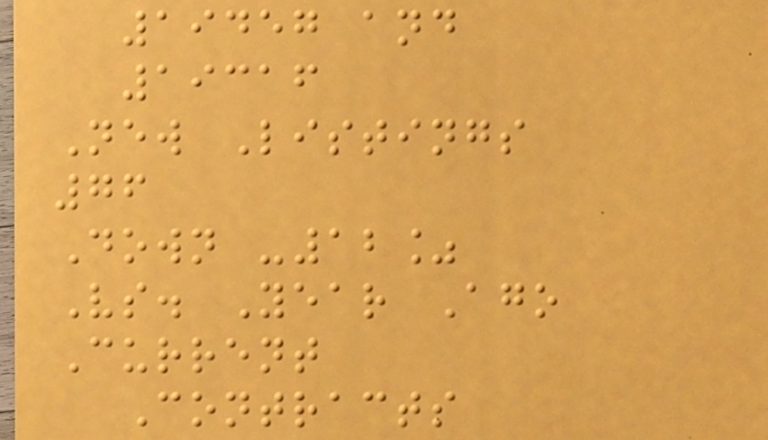19457 and
19316
New Listings
76
Down -12%
Vs. Year Ago
Current
Contracts
